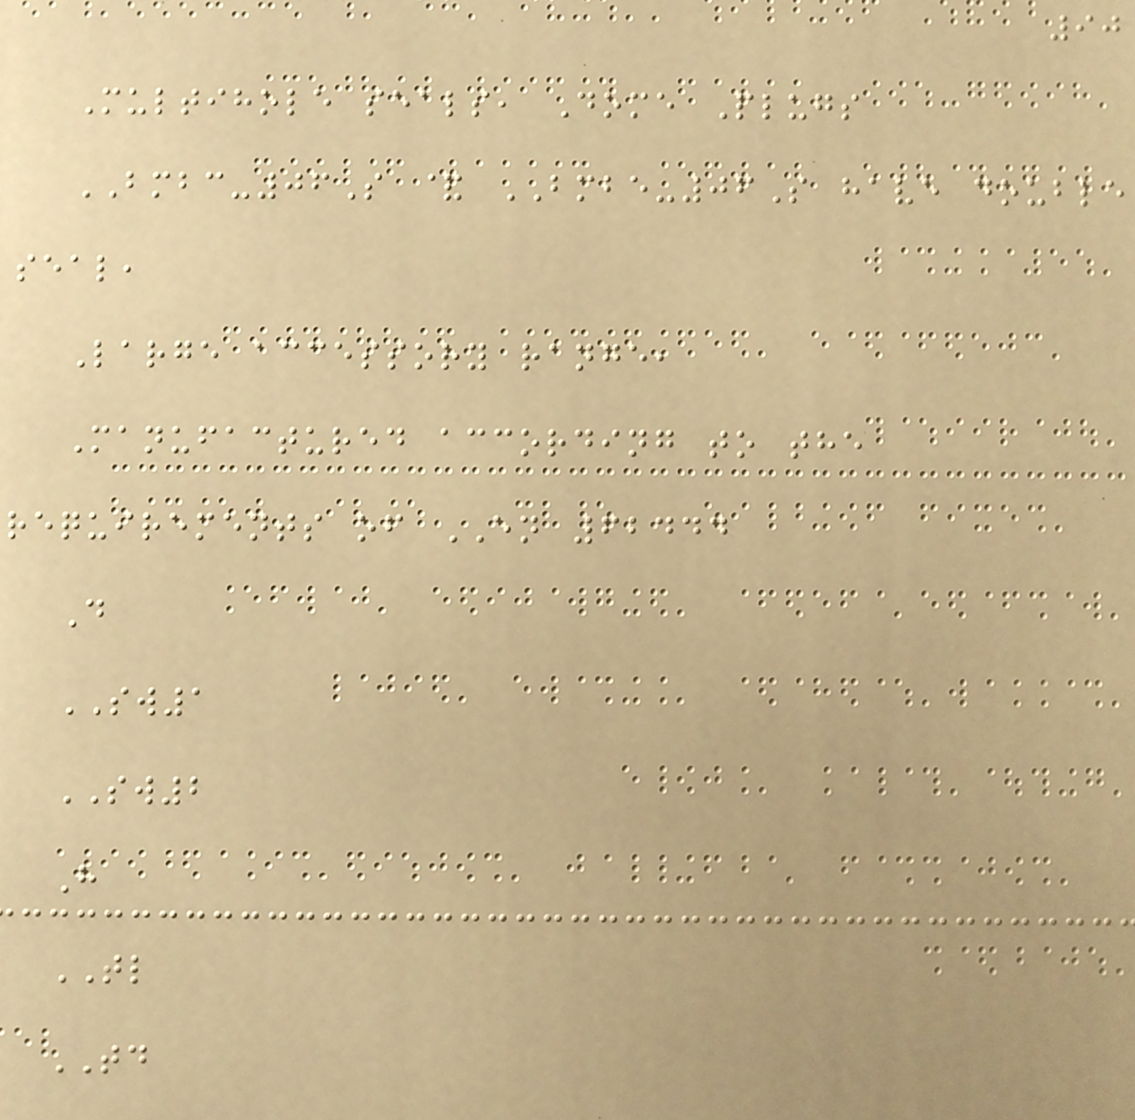90
Multihole seals, Dome Plugs
BMBC-06S & BMBE-06S have double
seal,
Large accessory range,
Manufactured according to the
requirements of EN 62444
D
SW1
SW2
H
TL
TD
